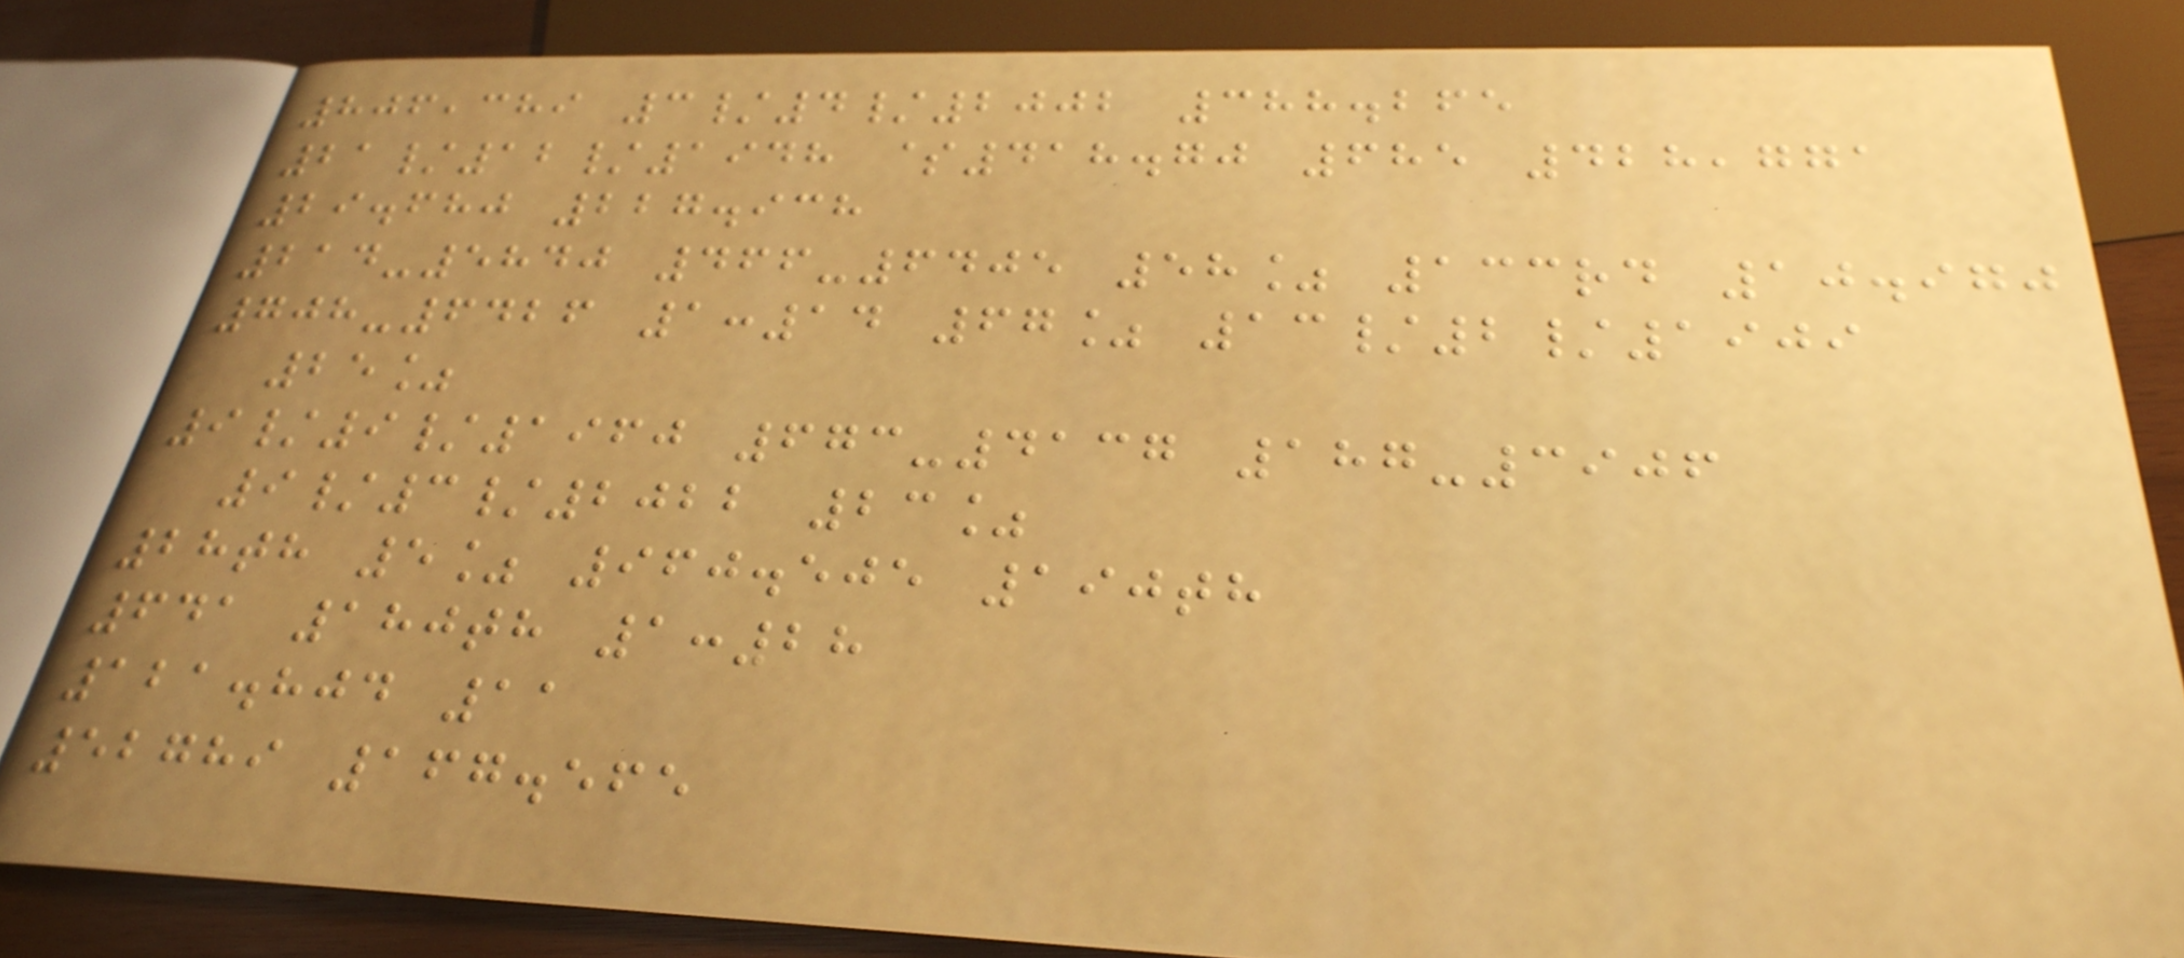806,389 3/4/2002 388.265
21/12/1948 $418.70 685 428,771
29.680 227.938
214-5840 466-6405 58% 133rd 10.970
708-6426 1:14 67% 13/2/1909
25%
9/9/1960 673-4137 187-3906
9/3/2022 23%
28th 5% 960.505 190th
641 180th 1:28
121.804 11
52789 167.565
